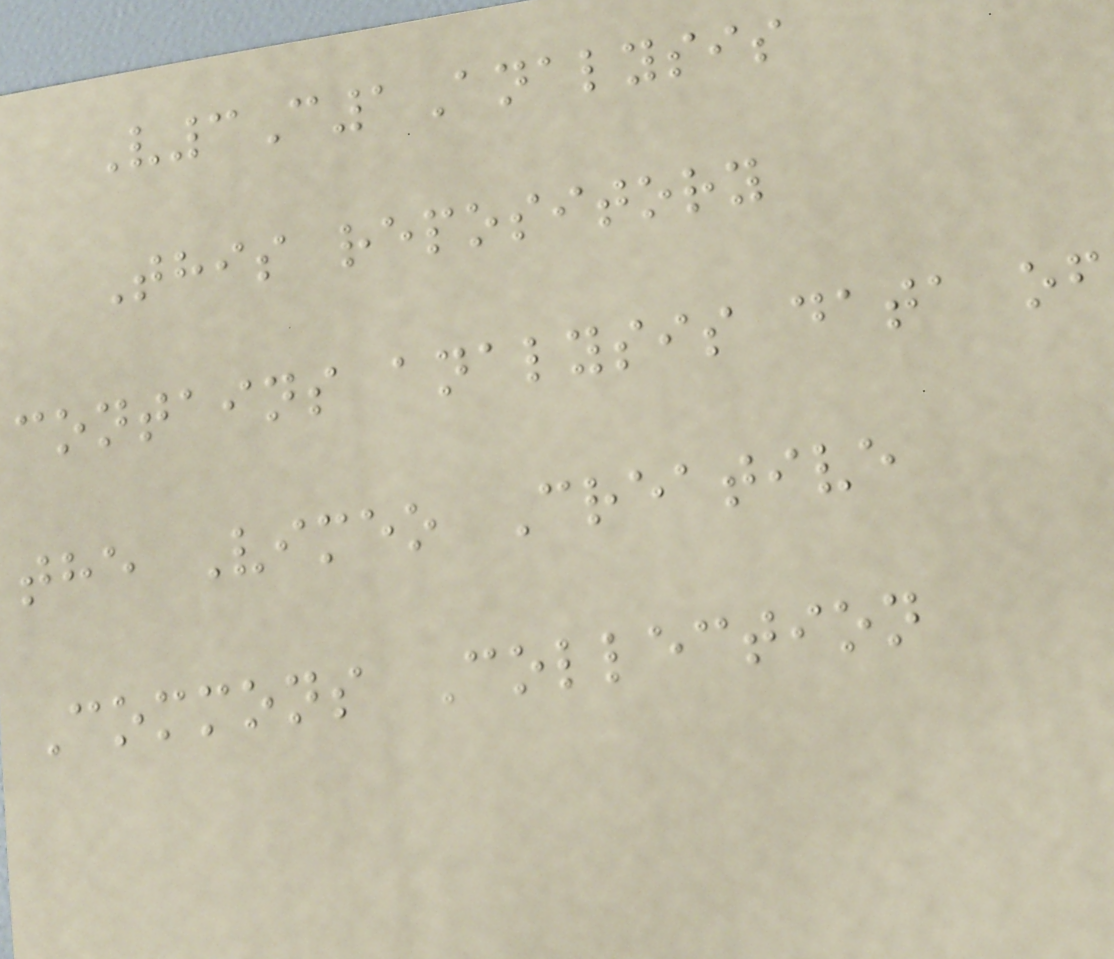V3C1Analysis
This repository
contains analysis data of
the Vimeo Creative
Commons Collection
